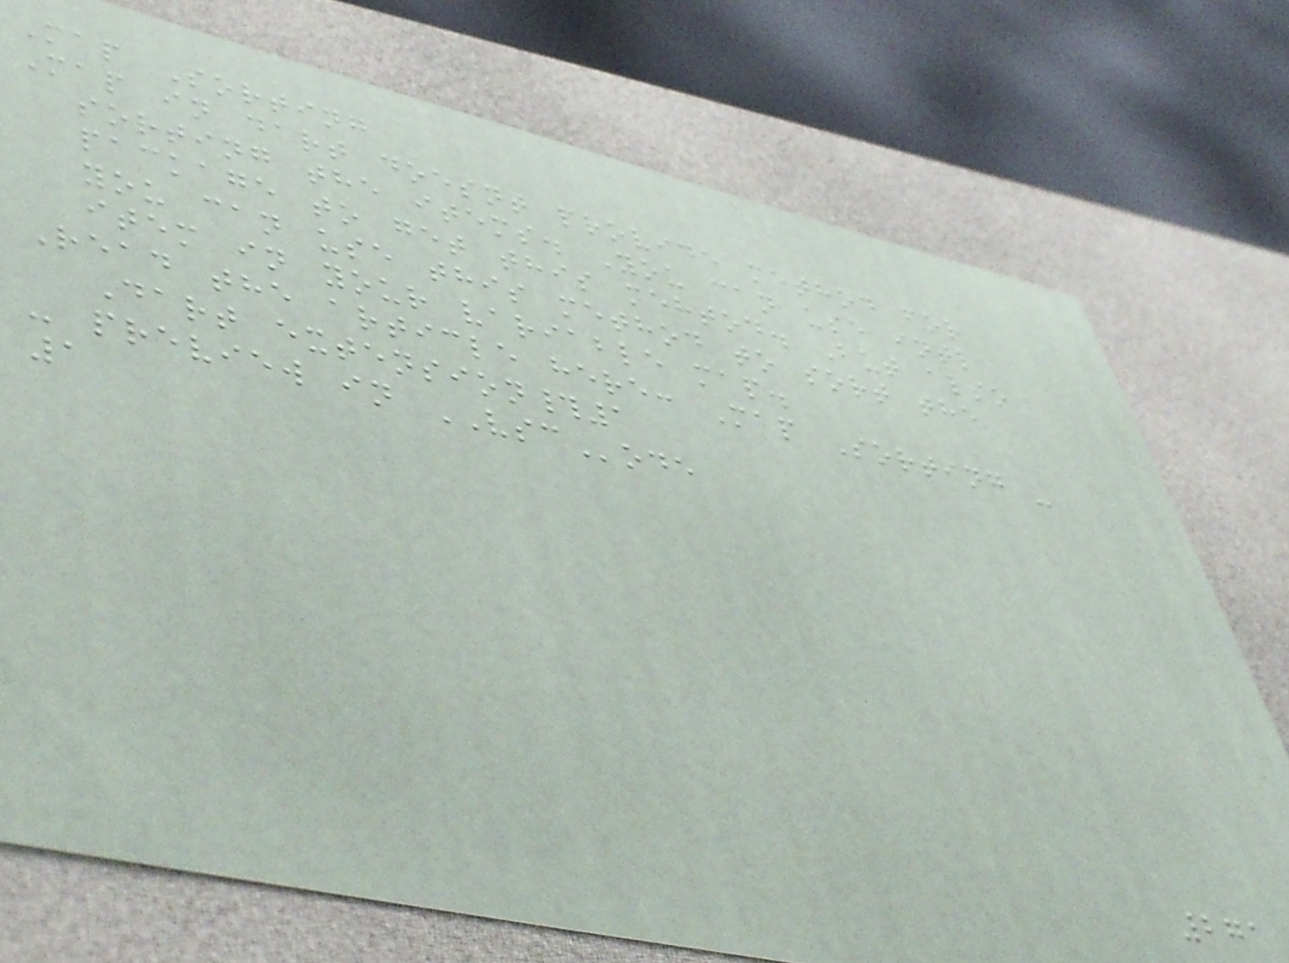Map Sorting
Map in dart doesnt provide method for
sorting the items. You can use intl
package to get this mehtod. But also
you can use this method to sort the
item in your variable map.
Read the article here: Map Sorting -
Dart extension#1
- preview in VSCode
1
271
